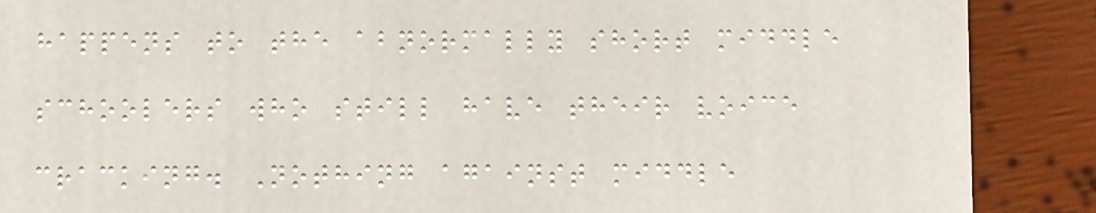happens to the abnormally short middle
schoolers who still have their voice
cracking. Nothing against middle
